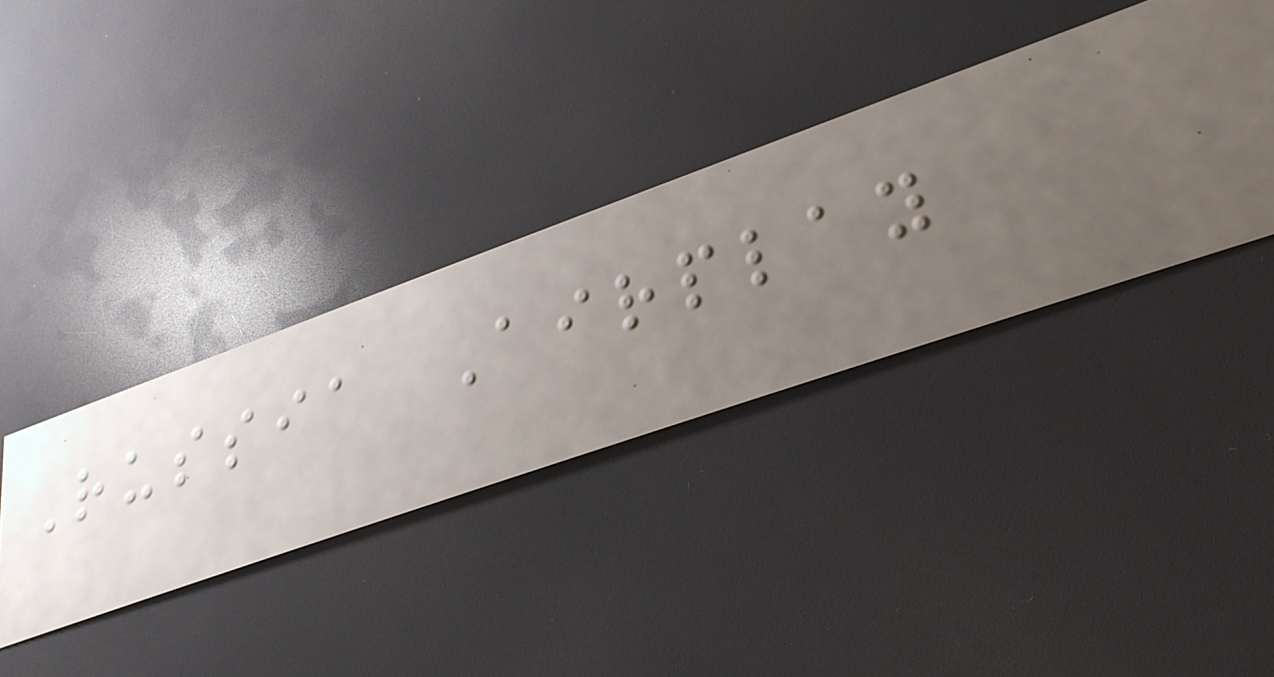Russia Airplay
